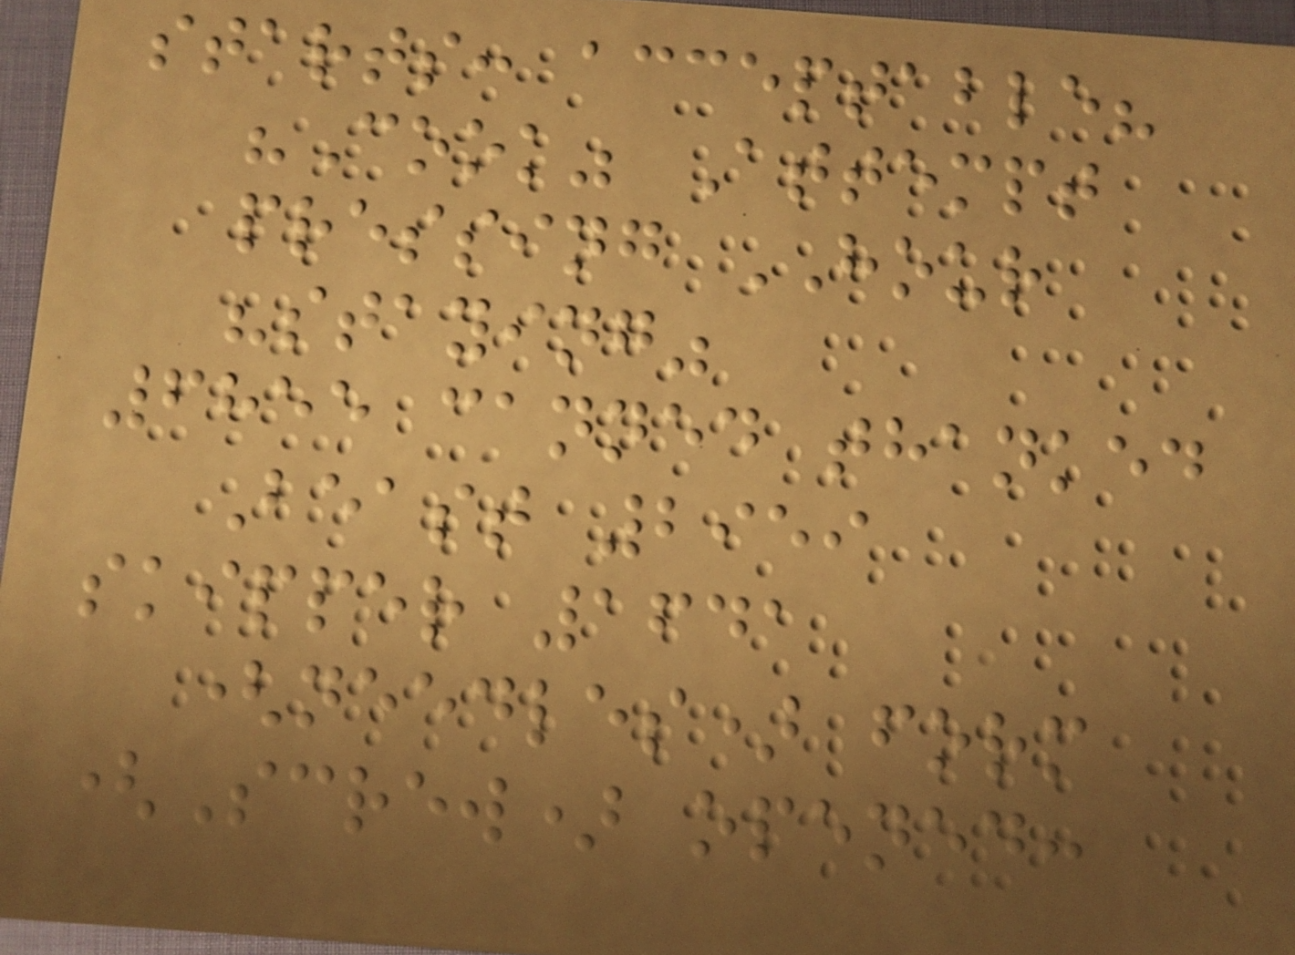starts: acceptable?
"Cook" Attempt
pressing HOUR
"staying"
6855 canned thanked
Beast 2959
skipper 1641
(needles) form
(Screw) opened:
